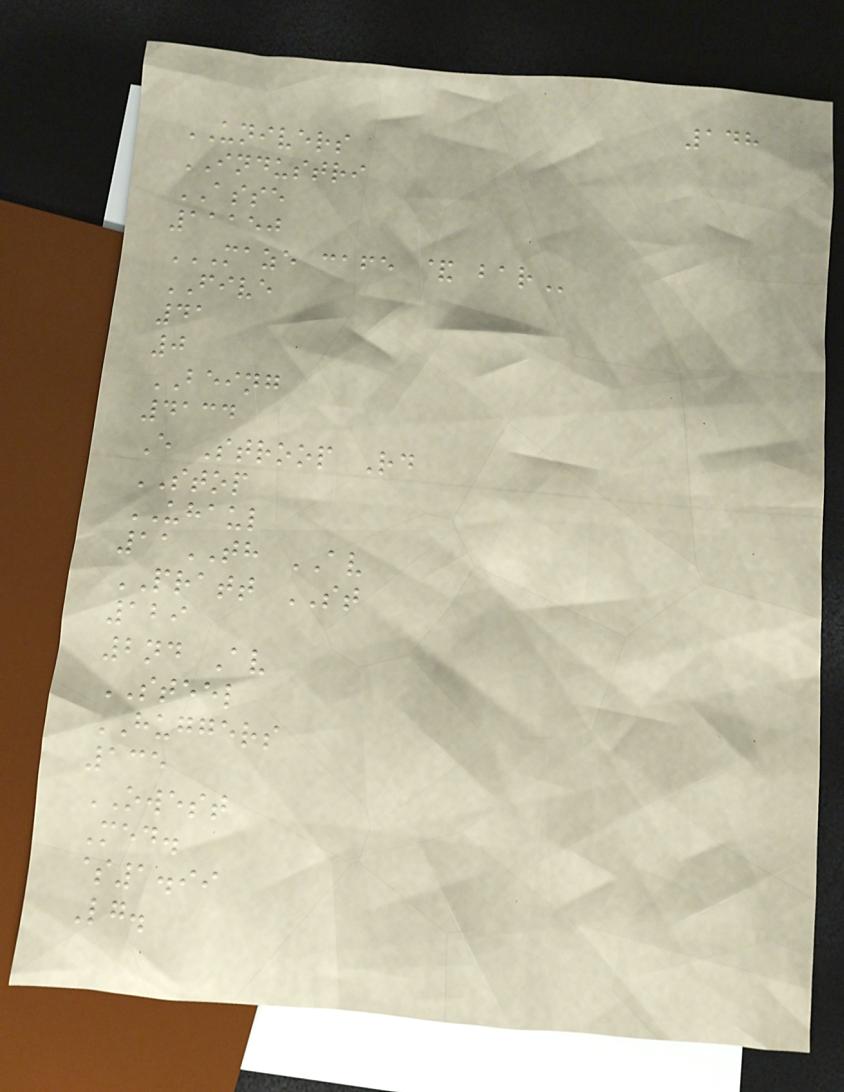148
UNIVERS
INDUSTRI
ASSE
11150
MAZE CAFE & BAR
FIVE
41
0
BEING
4134
E Stroop Rd
STOP
UHAUL
11TH AV
PRATT ST
129
2nd Av
STEEL
HUGGERS
135
OWEST
Med.
$1.99
Lg.
